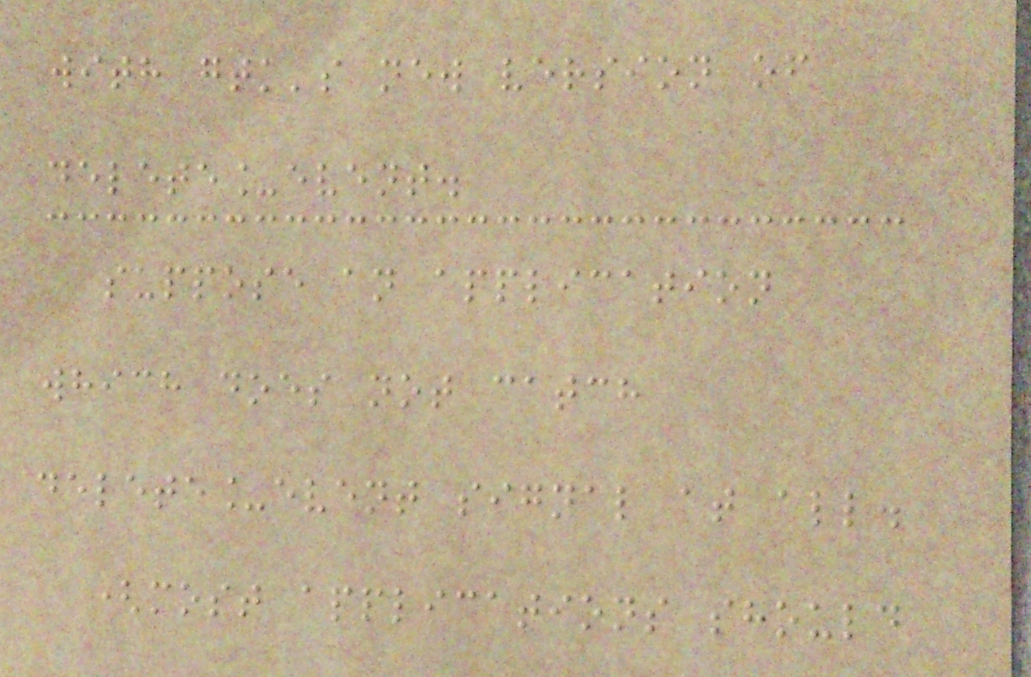with gtk's new version of
delete_event.
suppose an application
which does not catch
delete_event signal at all.
(most applications should
